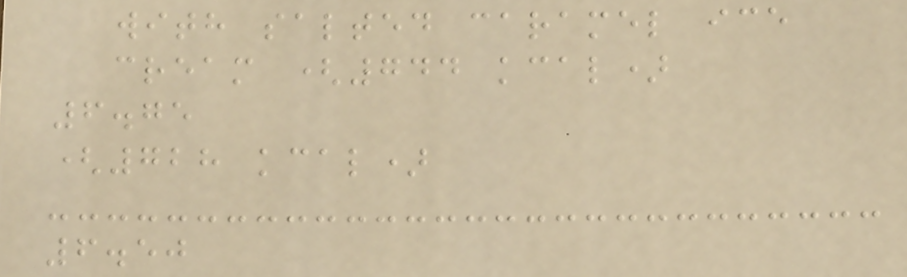with salted caramel ice
cream (744 kcal)
6.75
(728 kcal)
6.50
